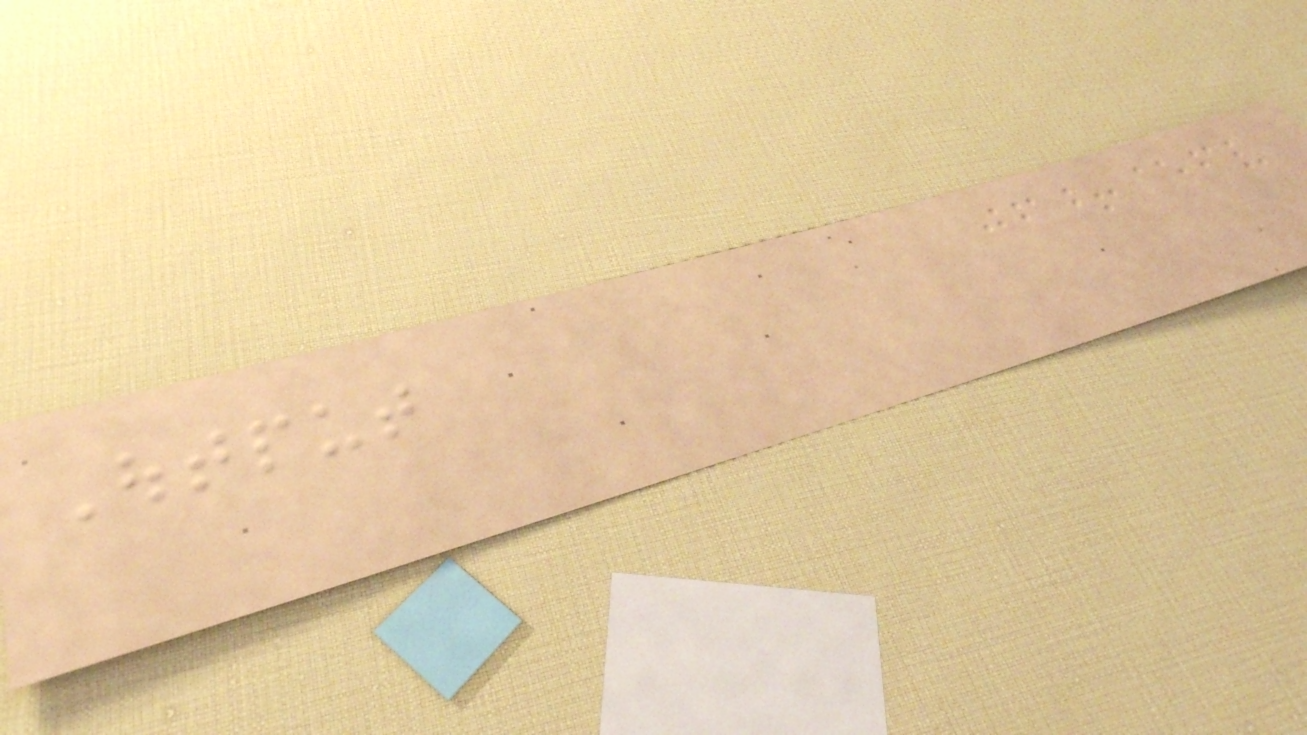Output
